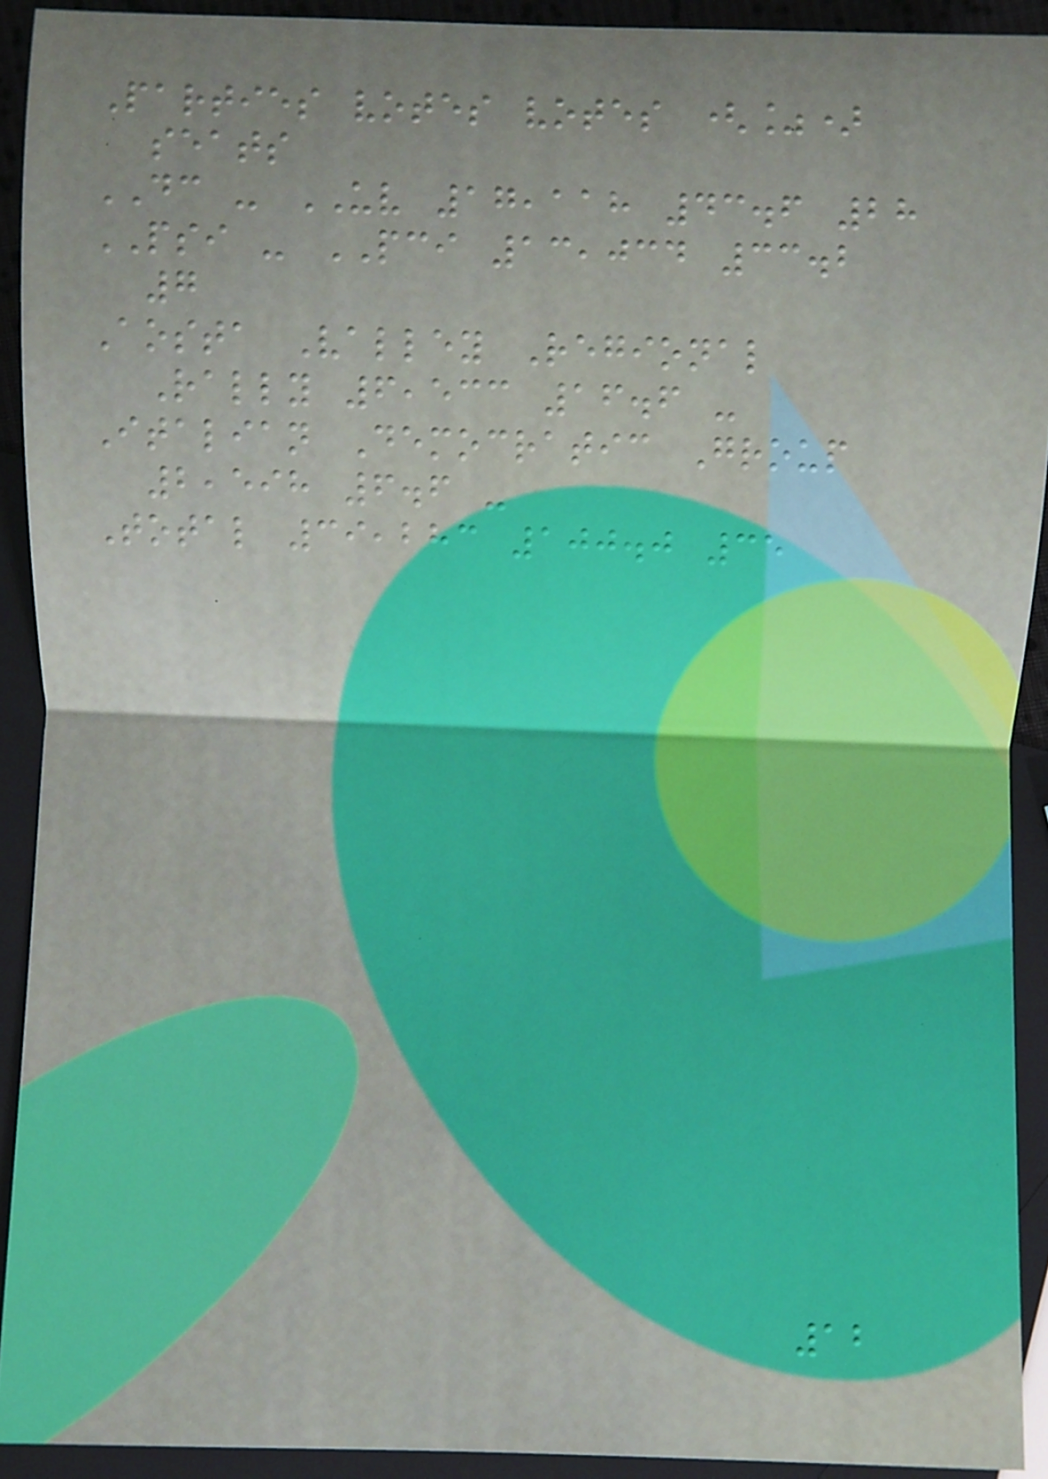Parties votes votes (%)
seats
DC - UV 17,118 43.6 28
PSI - PCI 13,034 33.2
7
Aosta Valley Regional
Rally 6,533 16.6 -
Italian Democratic Group
2,598 6.6 -
Total 39,283 100.0 35
12
